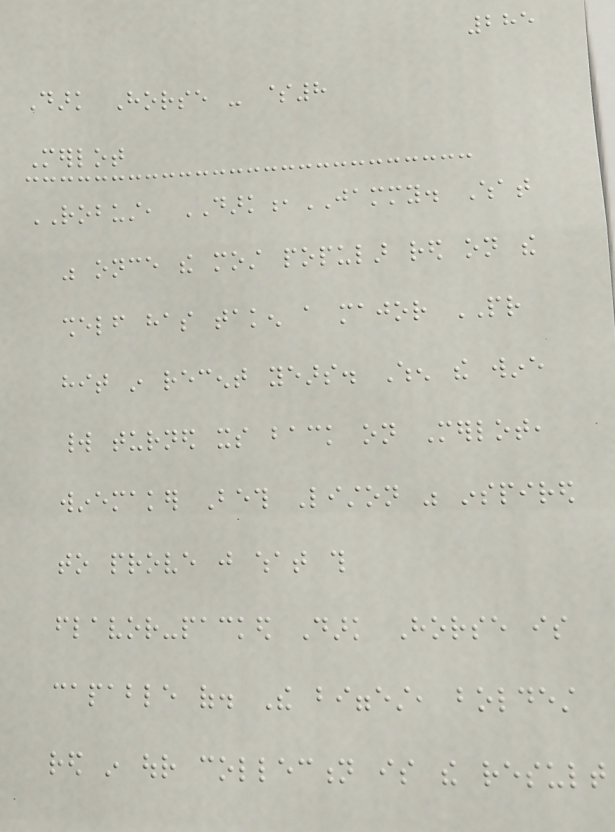285
Dark Horse - $8
Merlot
ROBUST, DARK,JAMMY. What
was once the most popular red on the
shelf has taken a major PR
hit in recent years. When the wine
world turned its back on Merlot,
winemaker Beth Liston was inspired
to prove just what this
flavor-packed Dark Horse is
capable of. The biggest, boldest
red in our collection is the result
